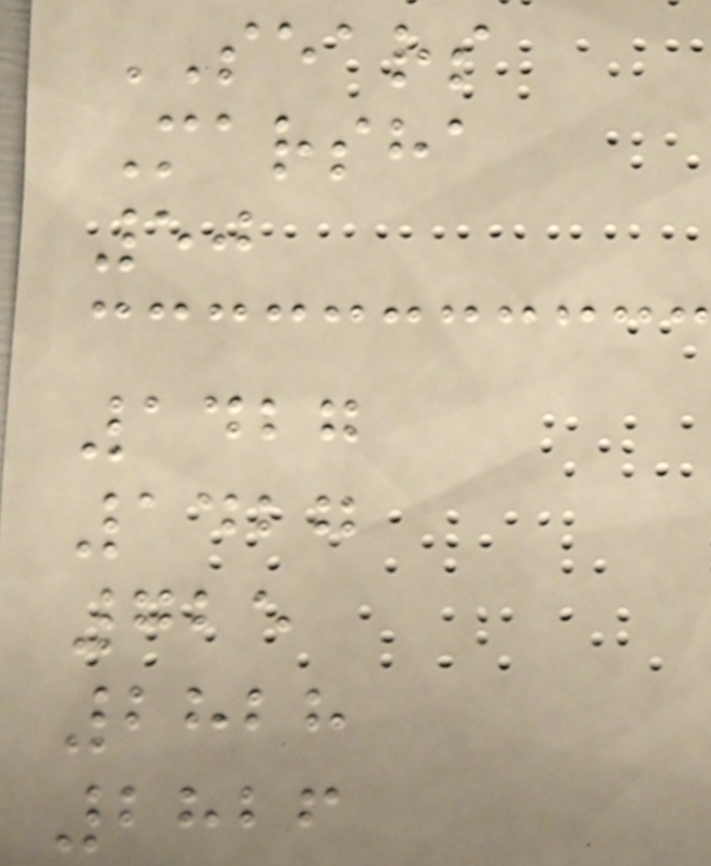SEARS
Marsha
50
1427
1427
725
2828
2826
